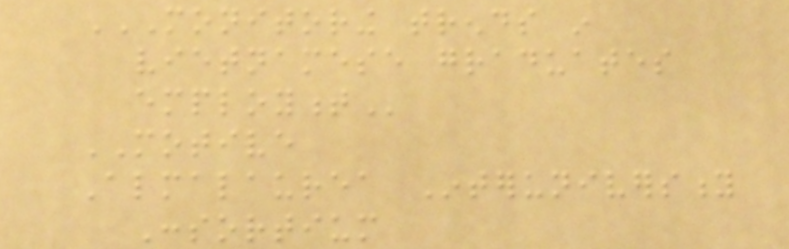MONITORING TRENDS IN
VIETNAMESE GRADUATES
EMPLOYMENT
MOTIVE
Almalaurea Interuniversity
Consortium
